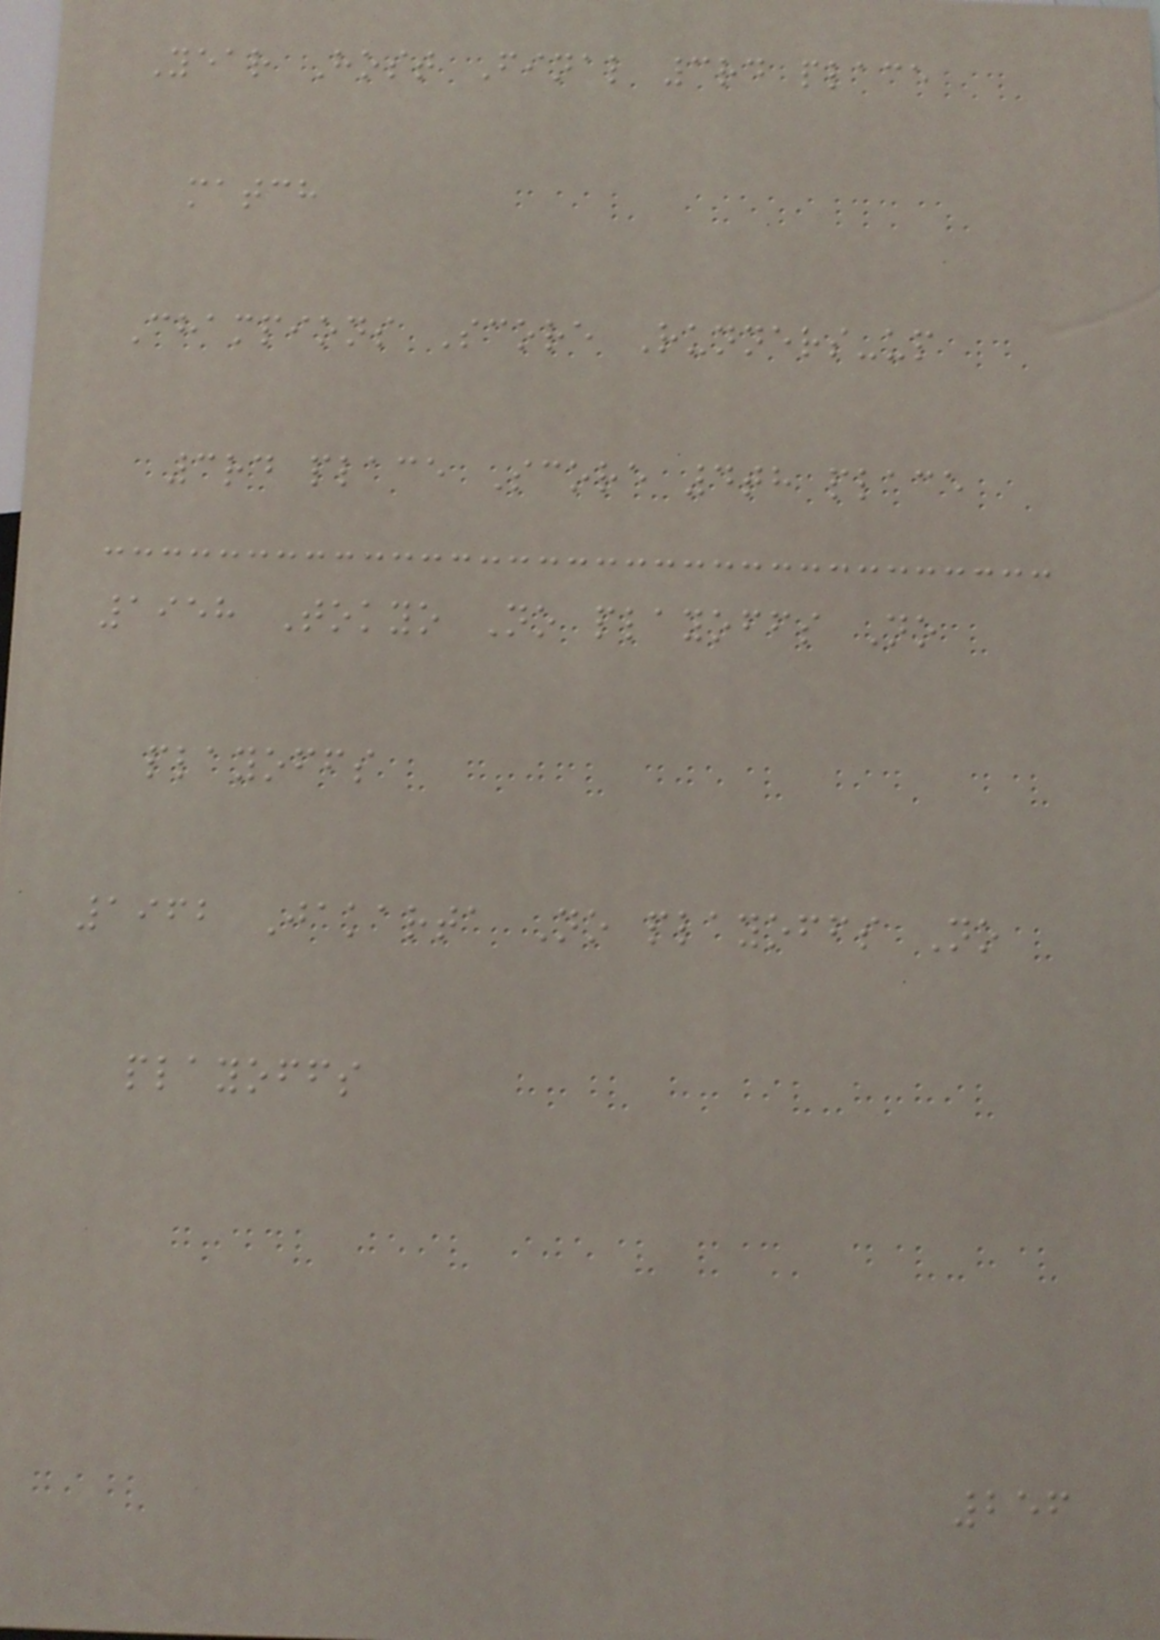Year Host Final 3rd place
match
Champions Score Runners-up
3rd place Score 4th place
1958 Tokyo No playoffs No
playoffs
1962 Jakarta No playoffs No
playoffs
256
